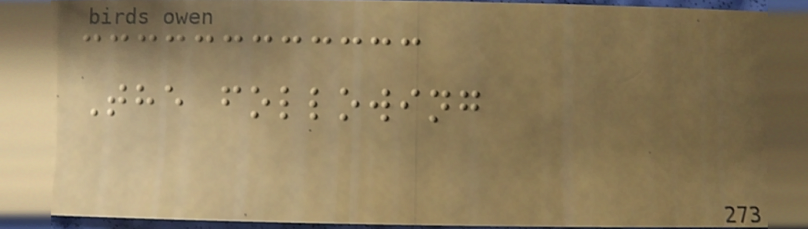The following
